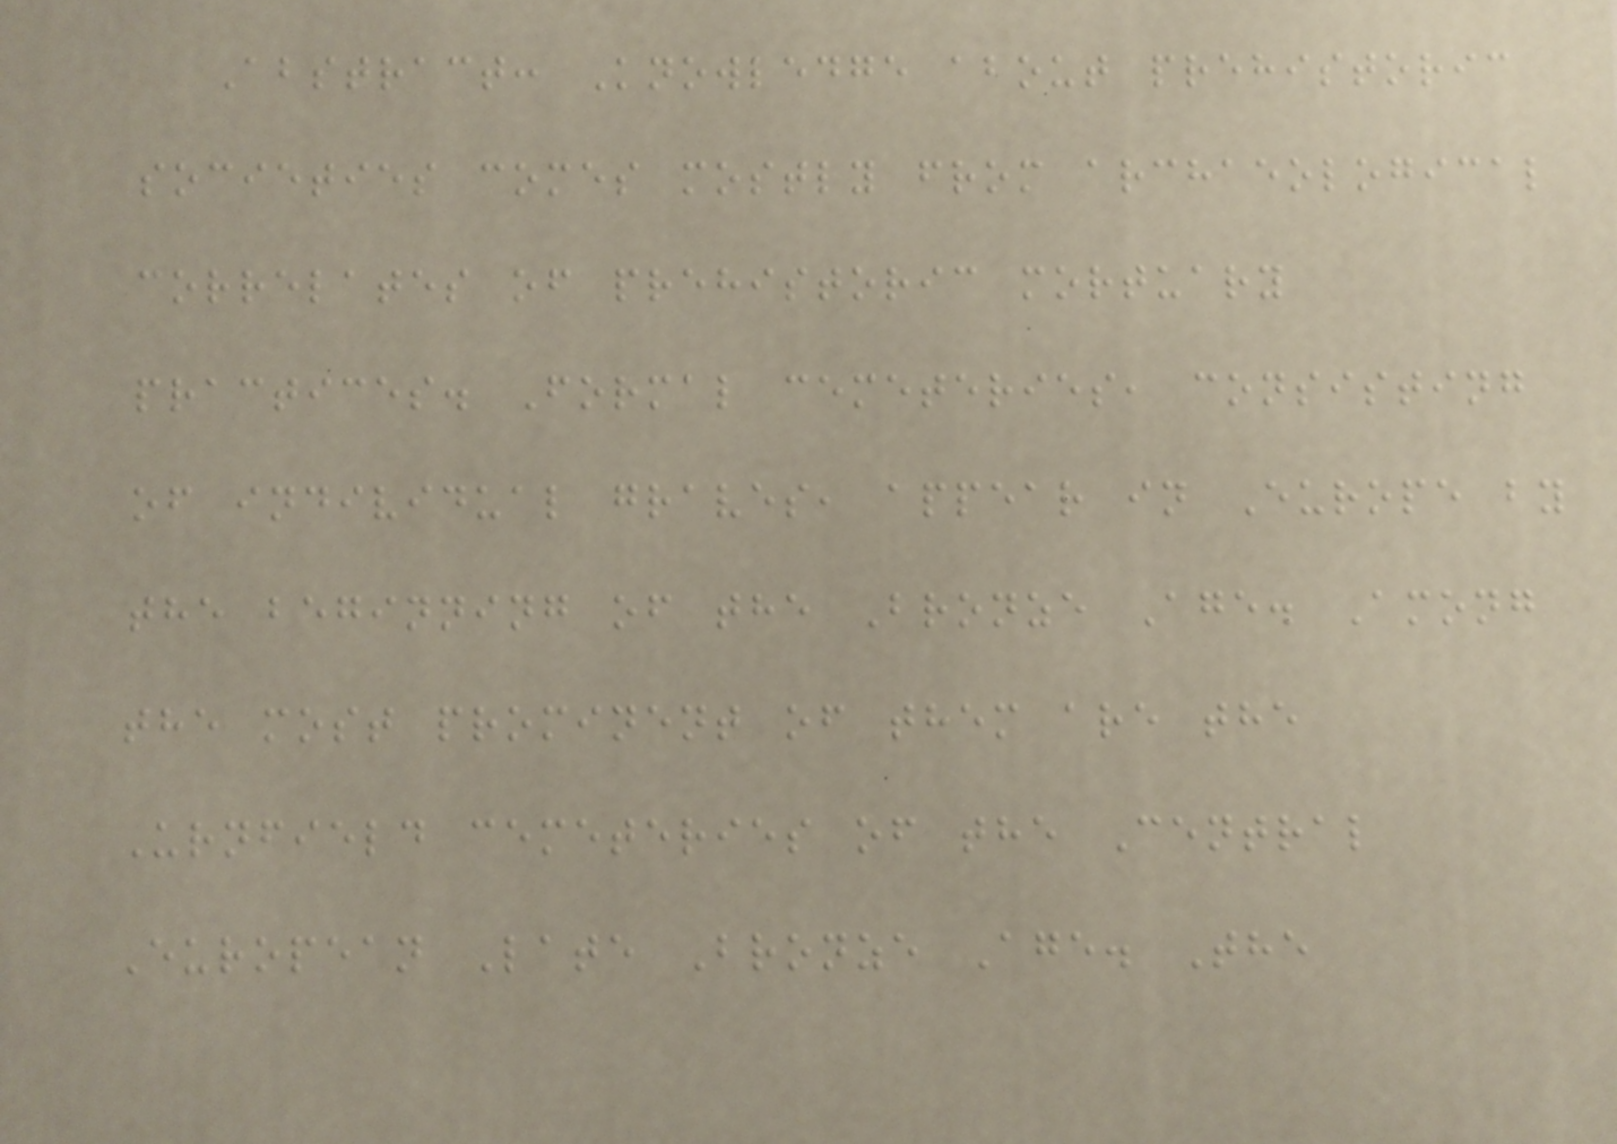Abstract: Knowledge about prehistoric
societies comes mostly from archaeological
correlates of prehistoric mortuary
practices. Formal cemeteries, consisting
of individual graves, appear in Europe by
the beginning of the Bronze Age. Among
the most prominent of them are the
Urnfield cemeteries of the Central
European Late Bronze Age. The
